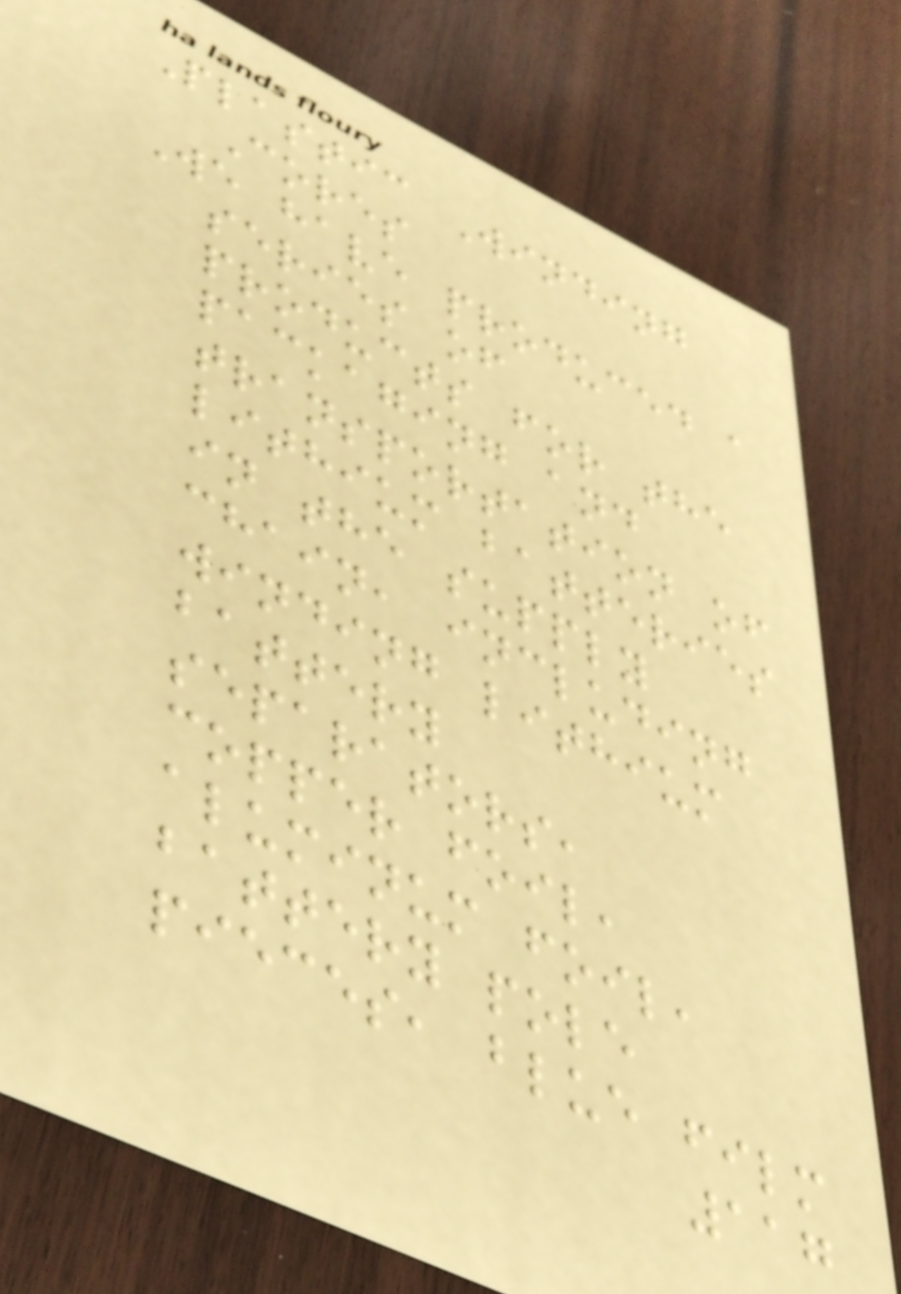Plastic Winding
Cores
We have produced a
series of
products for the
packaging and
transportation of
lithium batteries
in the supply
chain, including
winding lithium
battery
separators,
copper foil,
aluminum foil,
battery pole
pieces, blue film
117
